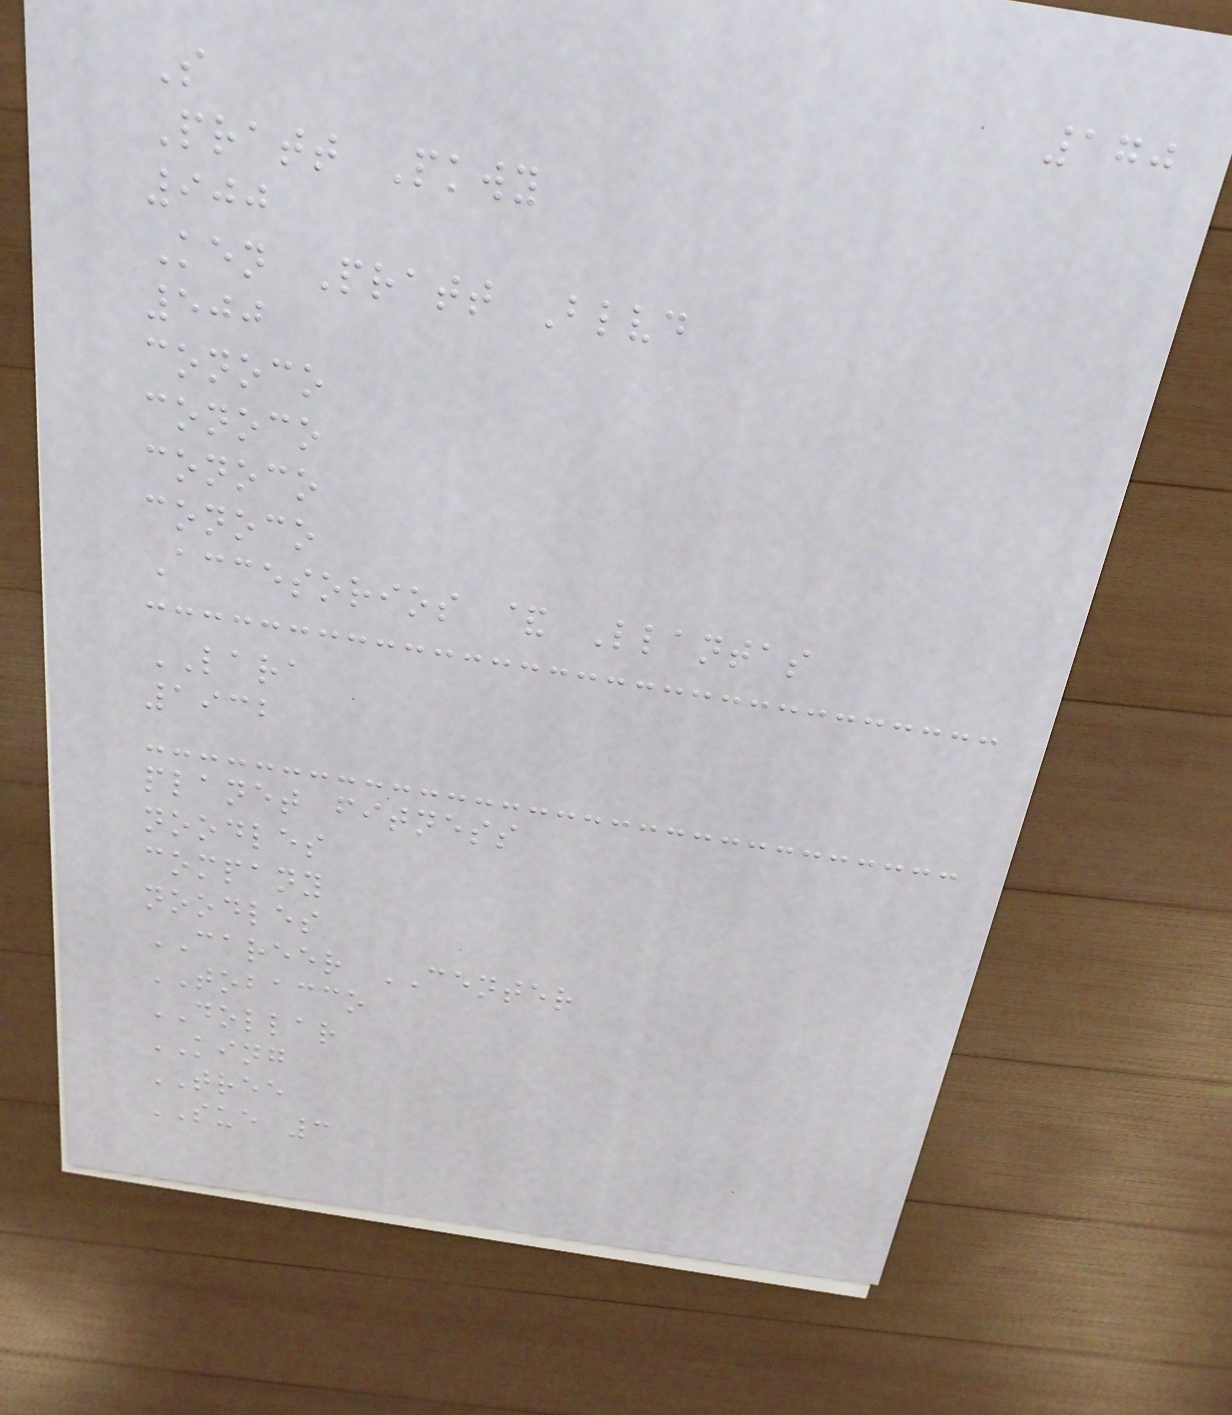170
S
Pratt Pkwy
900
Ken Pratt Blvd
500
conoco
conoco
conoco
conoco
Accesorios & Llantas
LARA
1932
planet fitness
noodles
company
noodles
CAREER CENTER
TOBACCO
DOLLAR
KING
TREE
SUE 3
